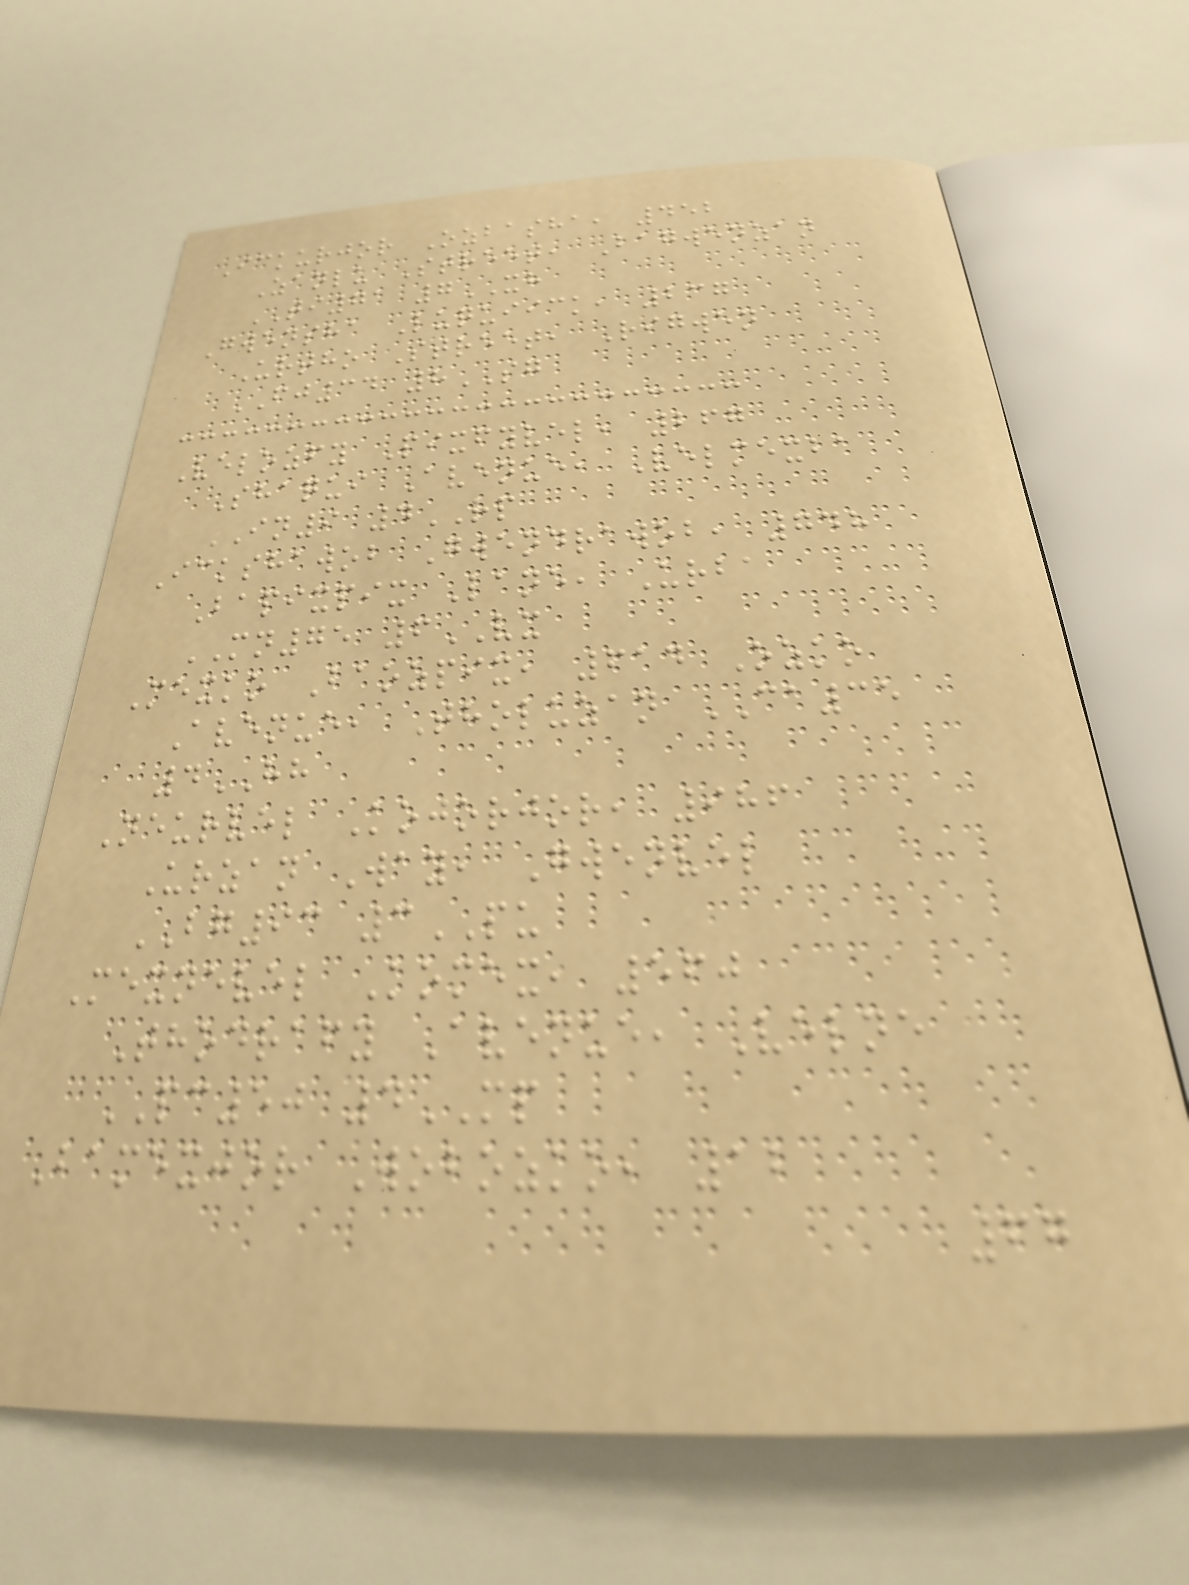Ickurjor Ozbasha, 452
Zanlu Street, Bagwenzan
TI71 7XH
Gwensha Luquiick, 237
Urtho Street, Rigwen
FJ34 8SG
Velozfy Pixfyvel, 267
Shaqui Avenue, Velmexba
IN9 4RP
Ickshawob Gwendrawob, 748
Bapixpix Lane, Urba
MN75 6VX
Mexko Baozpix, 614 Ozko
Avenue, Tholuzan CA35
4HH
Neurvel Kojorjor, 986
Urzan Way, Gwenvel
BG93 3PU
Mexnevel Komex, 560
Thodrafy Avenue, Velne
PC50 4MP
Bamexjor Wobozko, 12
67
